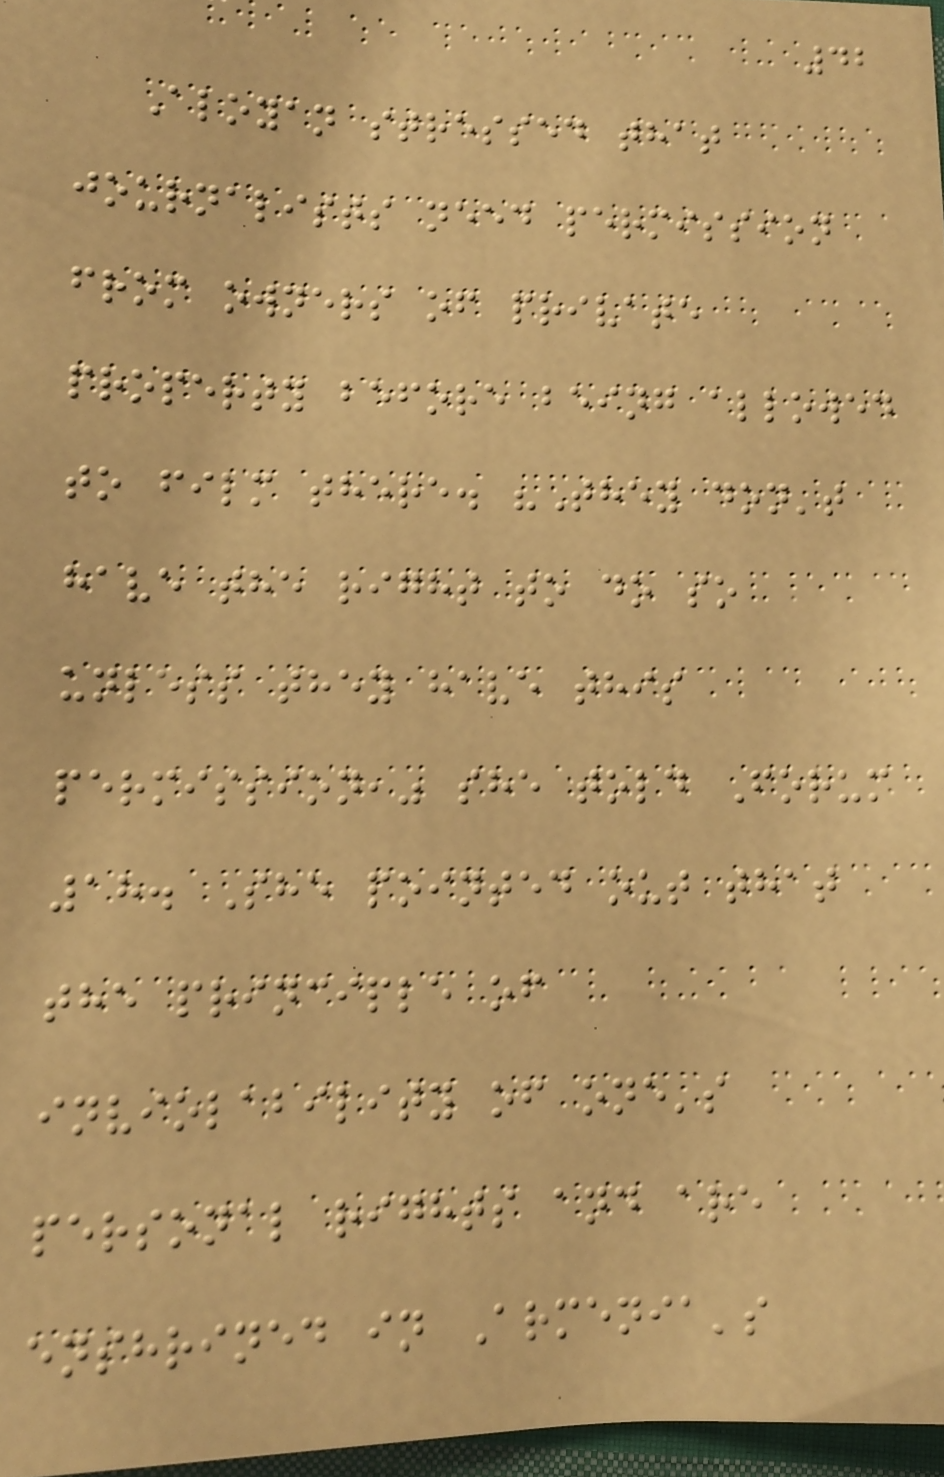42
Aloyan stressed that
journalists need permission
from owners of private
property before being allowed
to film there. "They don't
have the right to do so
unless they have this
permission," she told Forum
18. She pointed out that
the principle of
inviolability of one's
personal rights and are
enshrined in Armenia's
